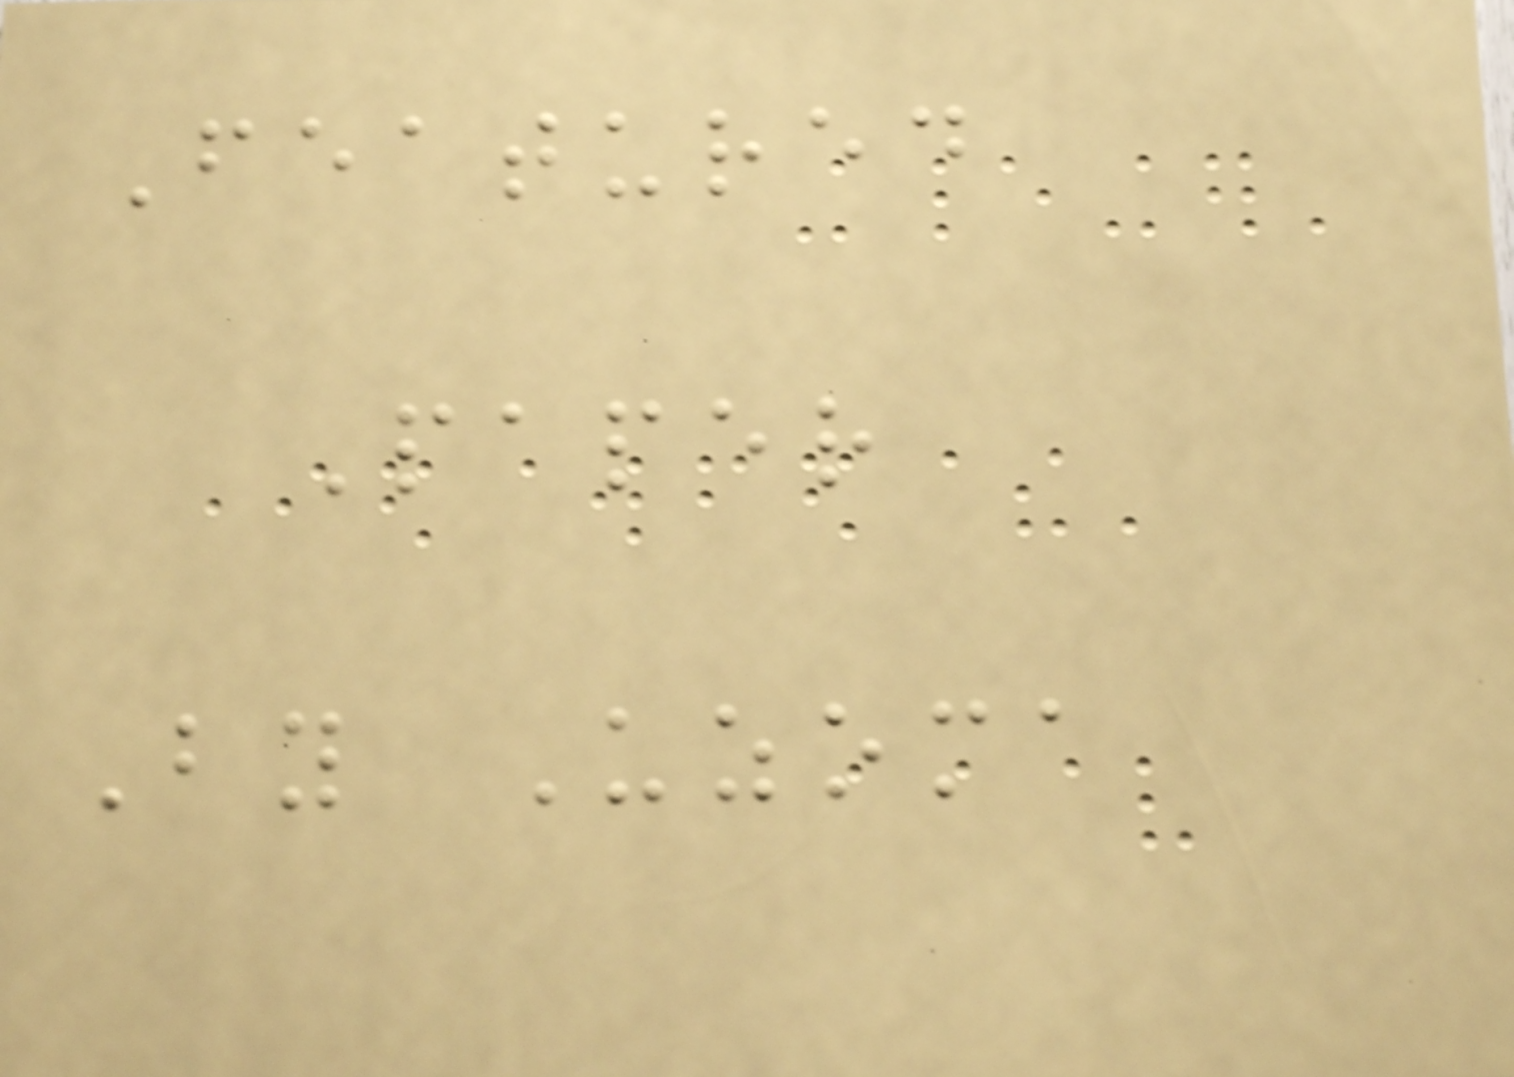Featured
Paper
By Uzoma
